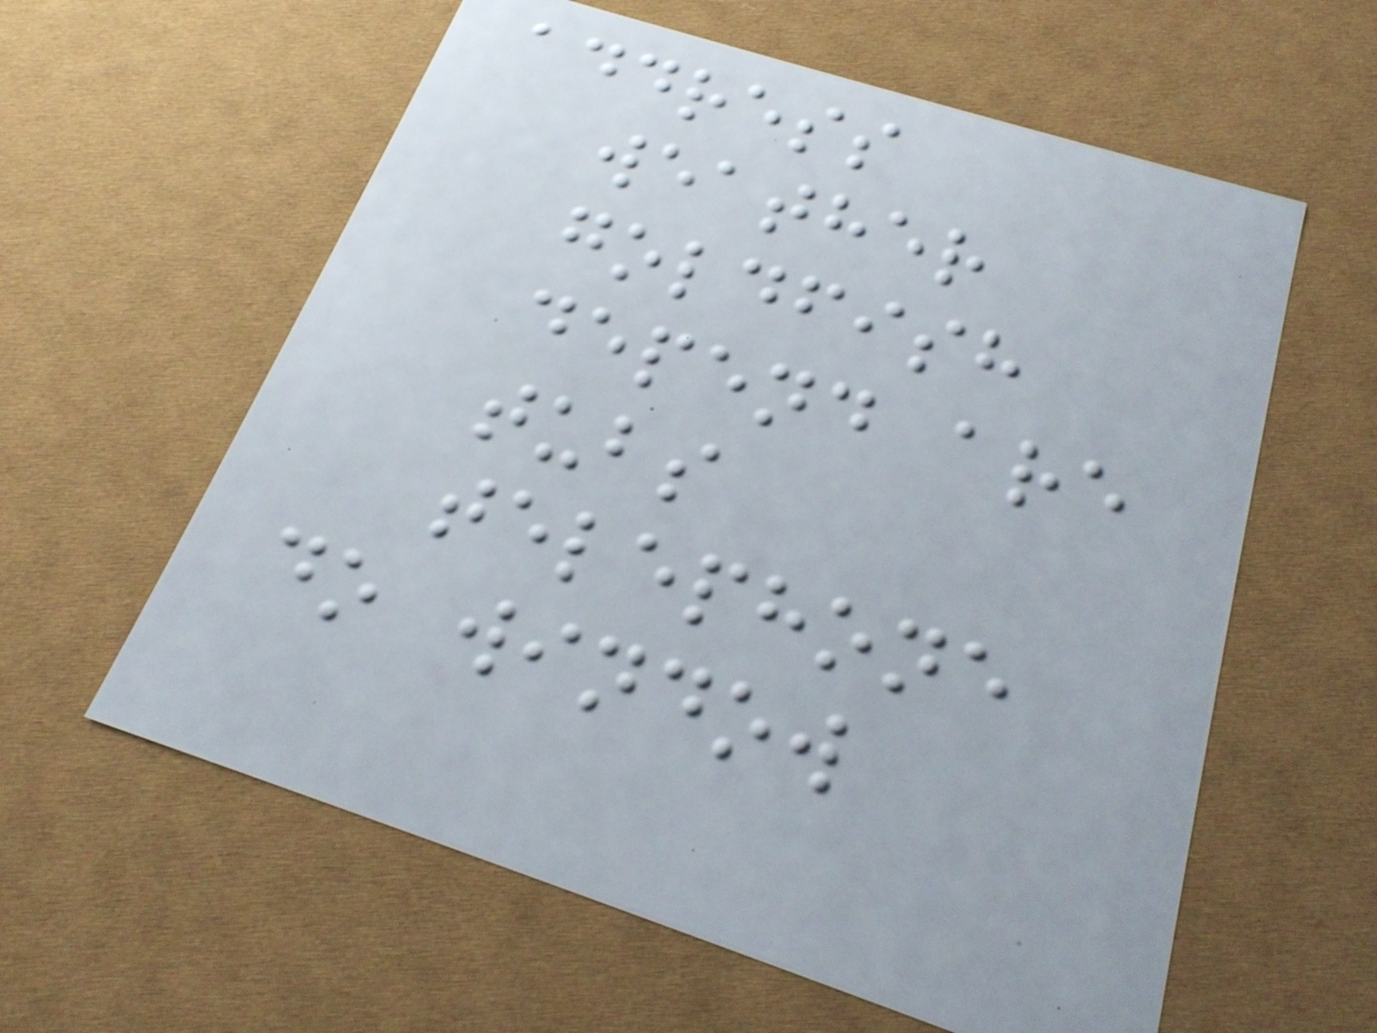address
weather
goldfish
depend are
tubs
telephone
do window
